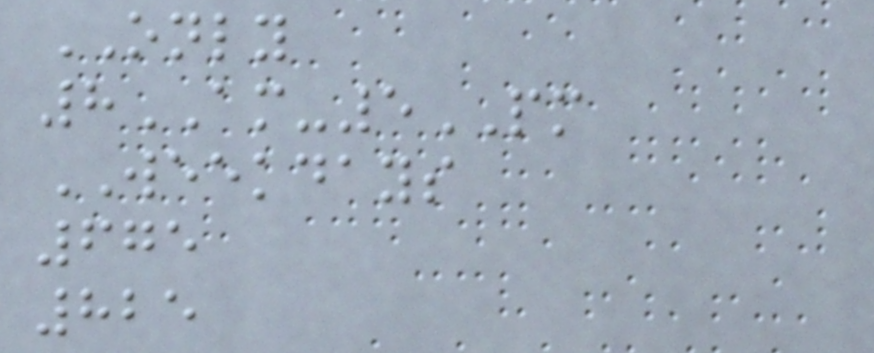ONLY
8AM-5PM
WEEKDAYS
675
825
